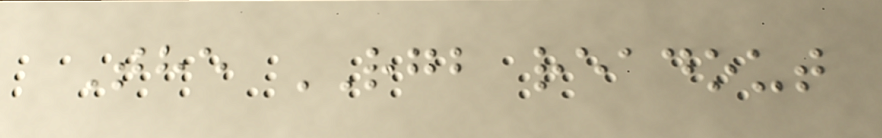The RGB readout
